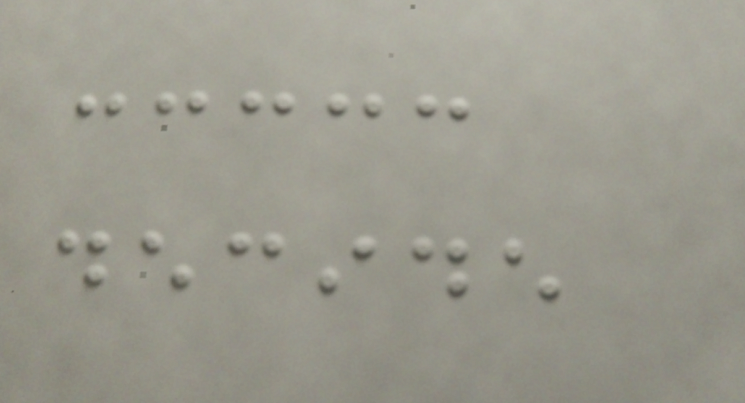decide
